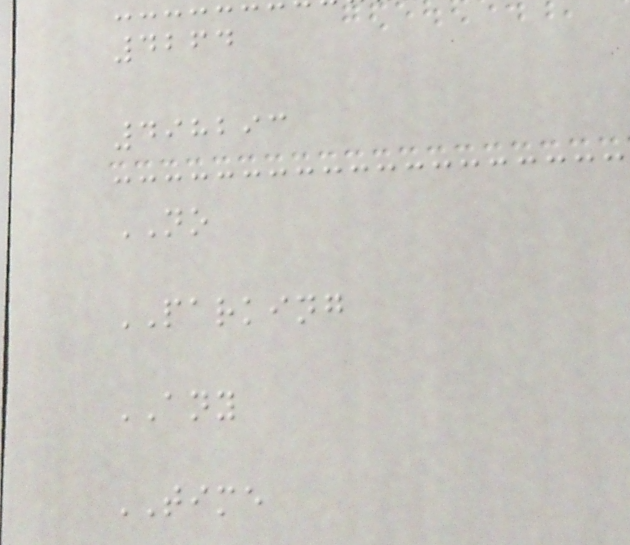4264
498293
NO
PARKING
ANY
TIME
